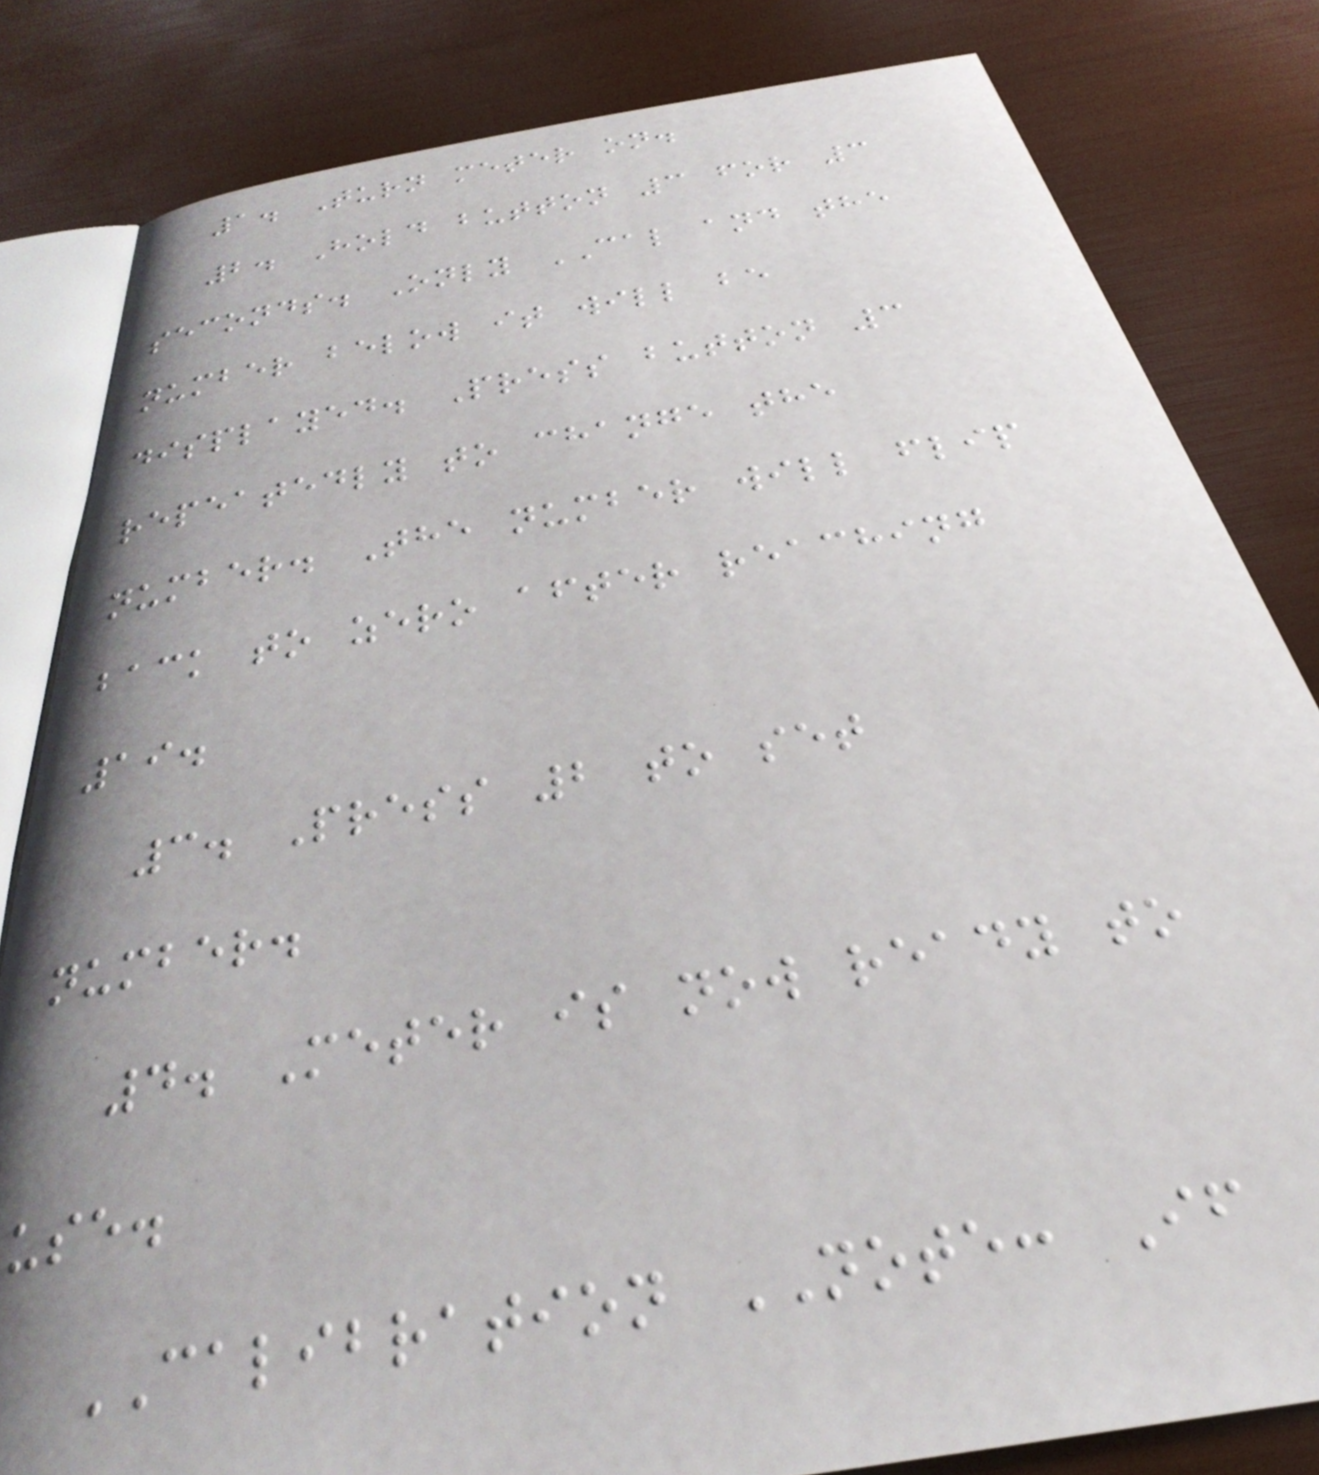1. Turn meter on.
2. Hold button 3 for 3
seconds. Only CAL and the
number below it will be
displayed. Press button 3
repeatedly to change the
number. The number will flip
back to zero after reaching
19.
3. Press 2 to set
number.
4. Meter is now ready to
use.
CALIBRATION NOTE: If
